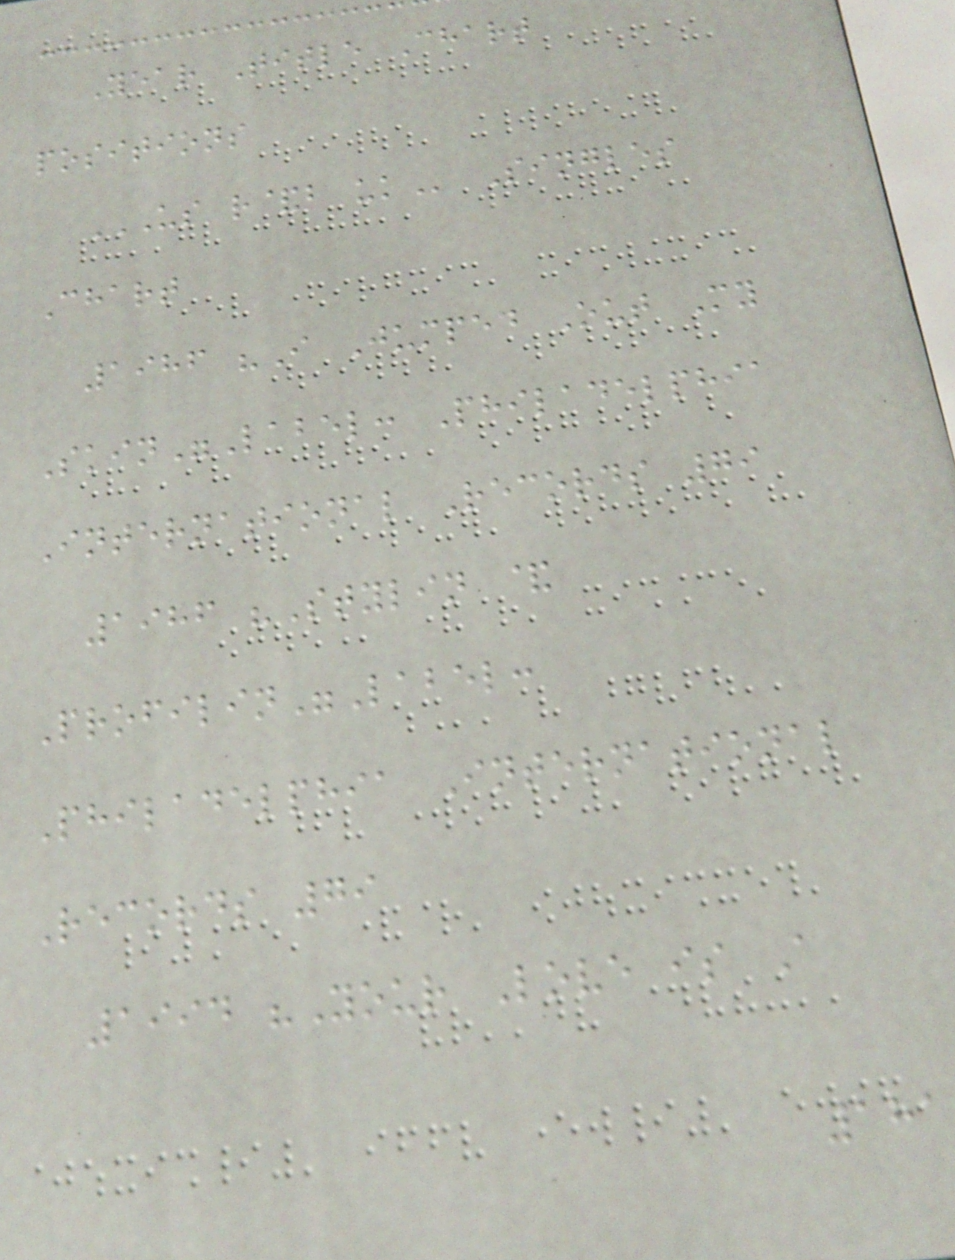Year Title Chart
positions
US R&B UK Singles
Chart
1986 "I Jumped Out My
Skin"Label: Philadelphia
International Records 79
1986 "Stylin &
Profilin"Label:
Philadelphia International
Records 79
1994 "Your Love is A
181
